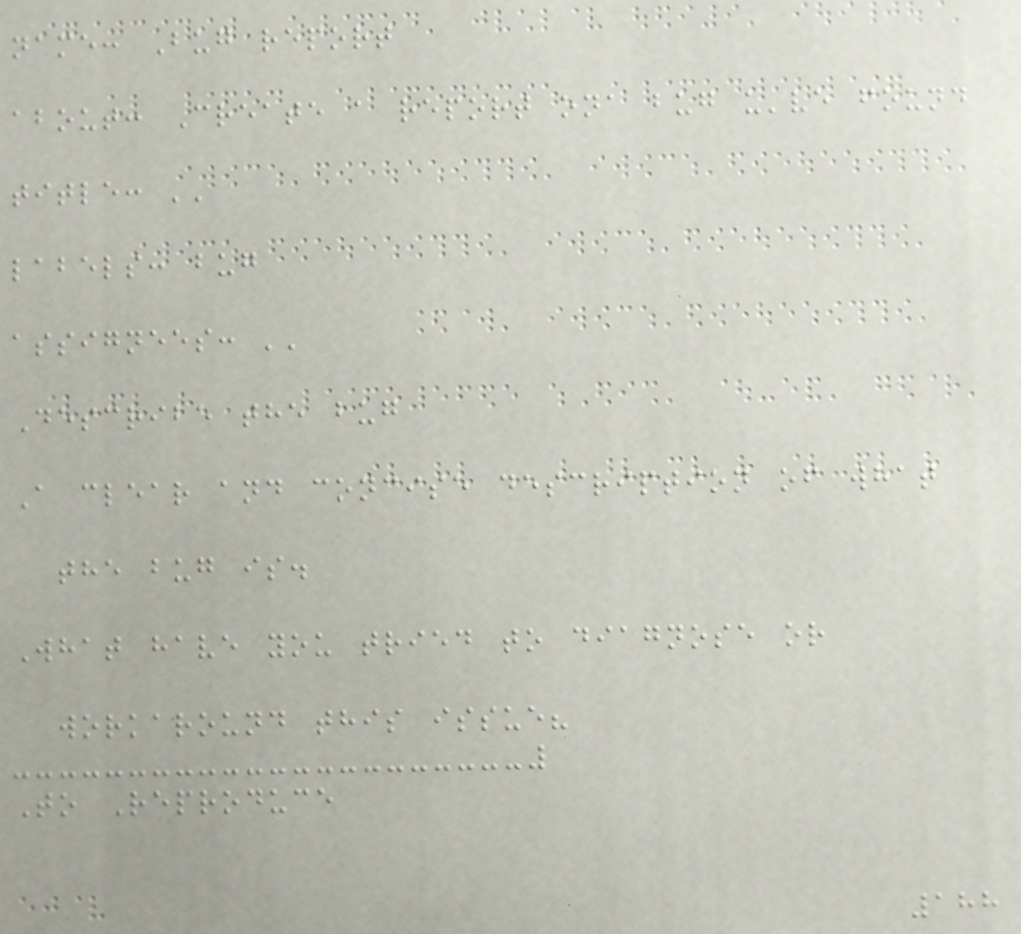name: Bug report
about: Create a report ona bug u've found
title: ''
labels: bug
assignees: ''
Describe the bug
A clear and concise description of what
the bug is.
What have you tried to diagnose or
workaround this issue?
To Reproduce
188
